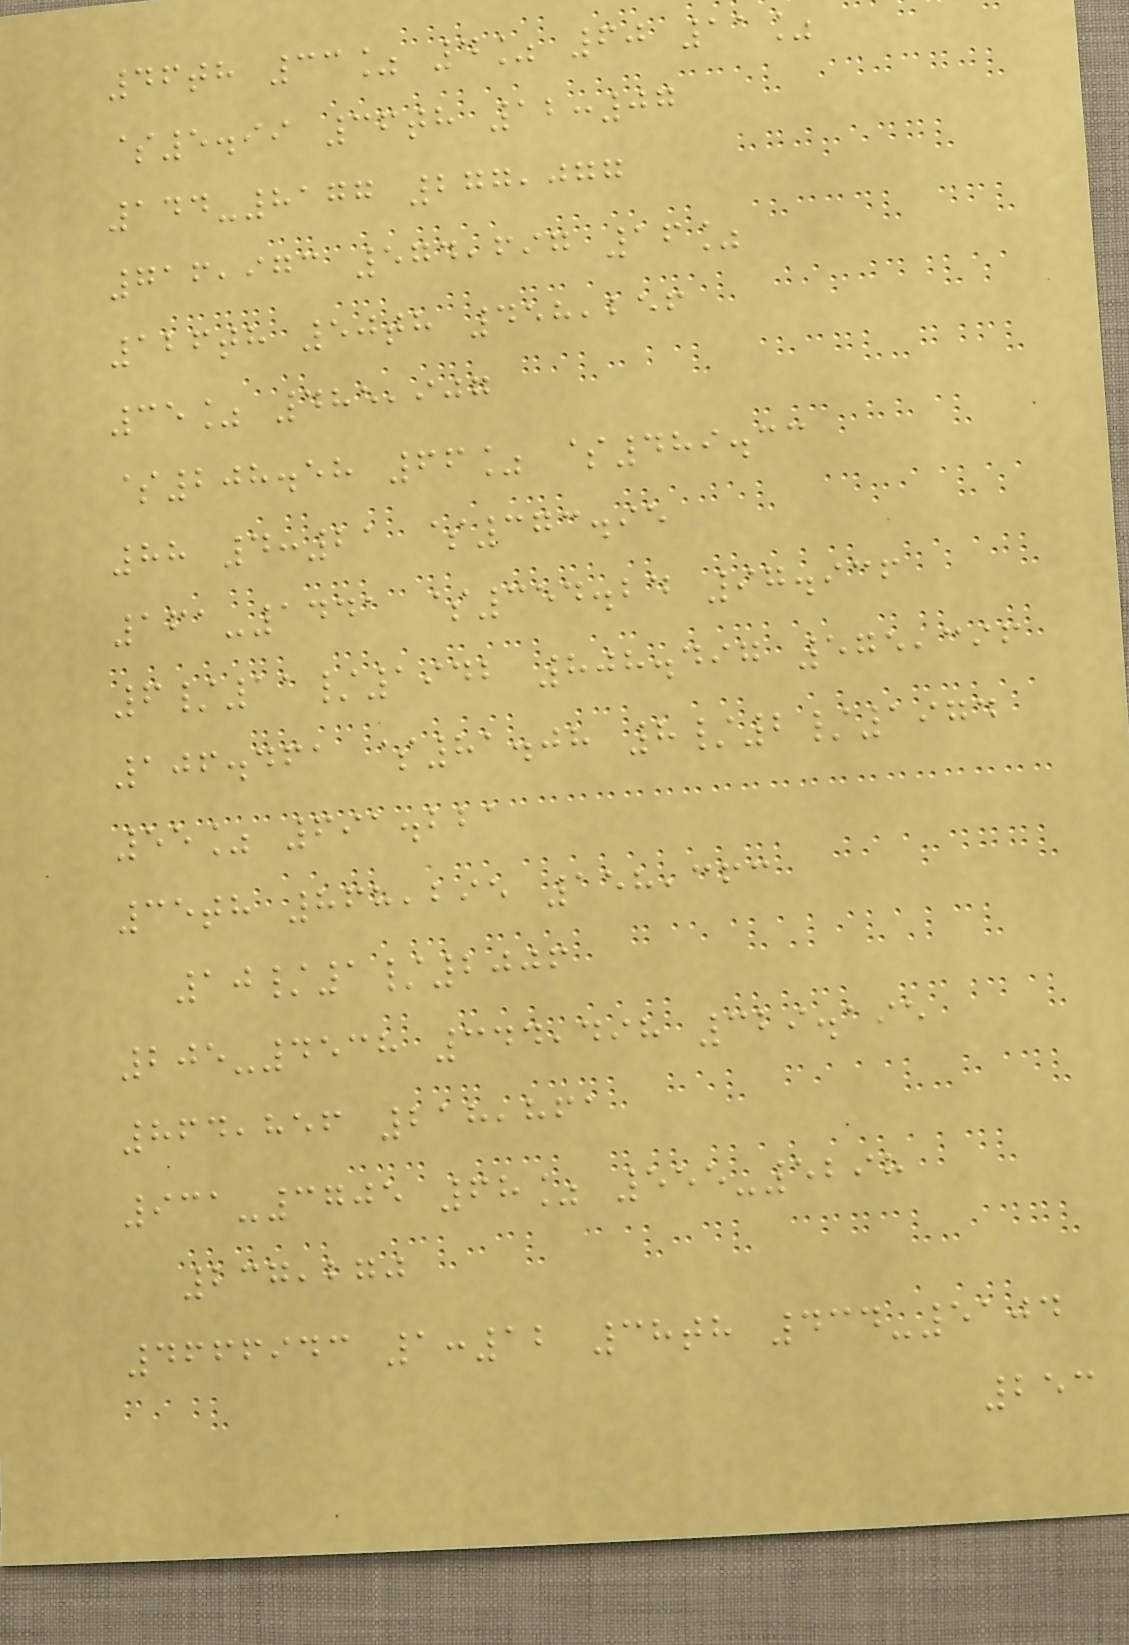46th 33% 4% 60 11%
$5.99 36th 12:07
144-8177 277,077
716,973 574,697 16%
126th 50th 458,256
35% 485,907
$208.58 66% $489.33
88 4:21 $373.95
161-1441 $354.24 97.936
6/11/1942 808.497 575,396
106.461 $81.08 8/2/1974
55% 691.221
35th 868,295 158,363
10/1/2006
205-4538 344,498 329.195
864,856 218,861
931-3705 68% 555-5298
237,270
4666943 1:12 38th 434-5104
253
